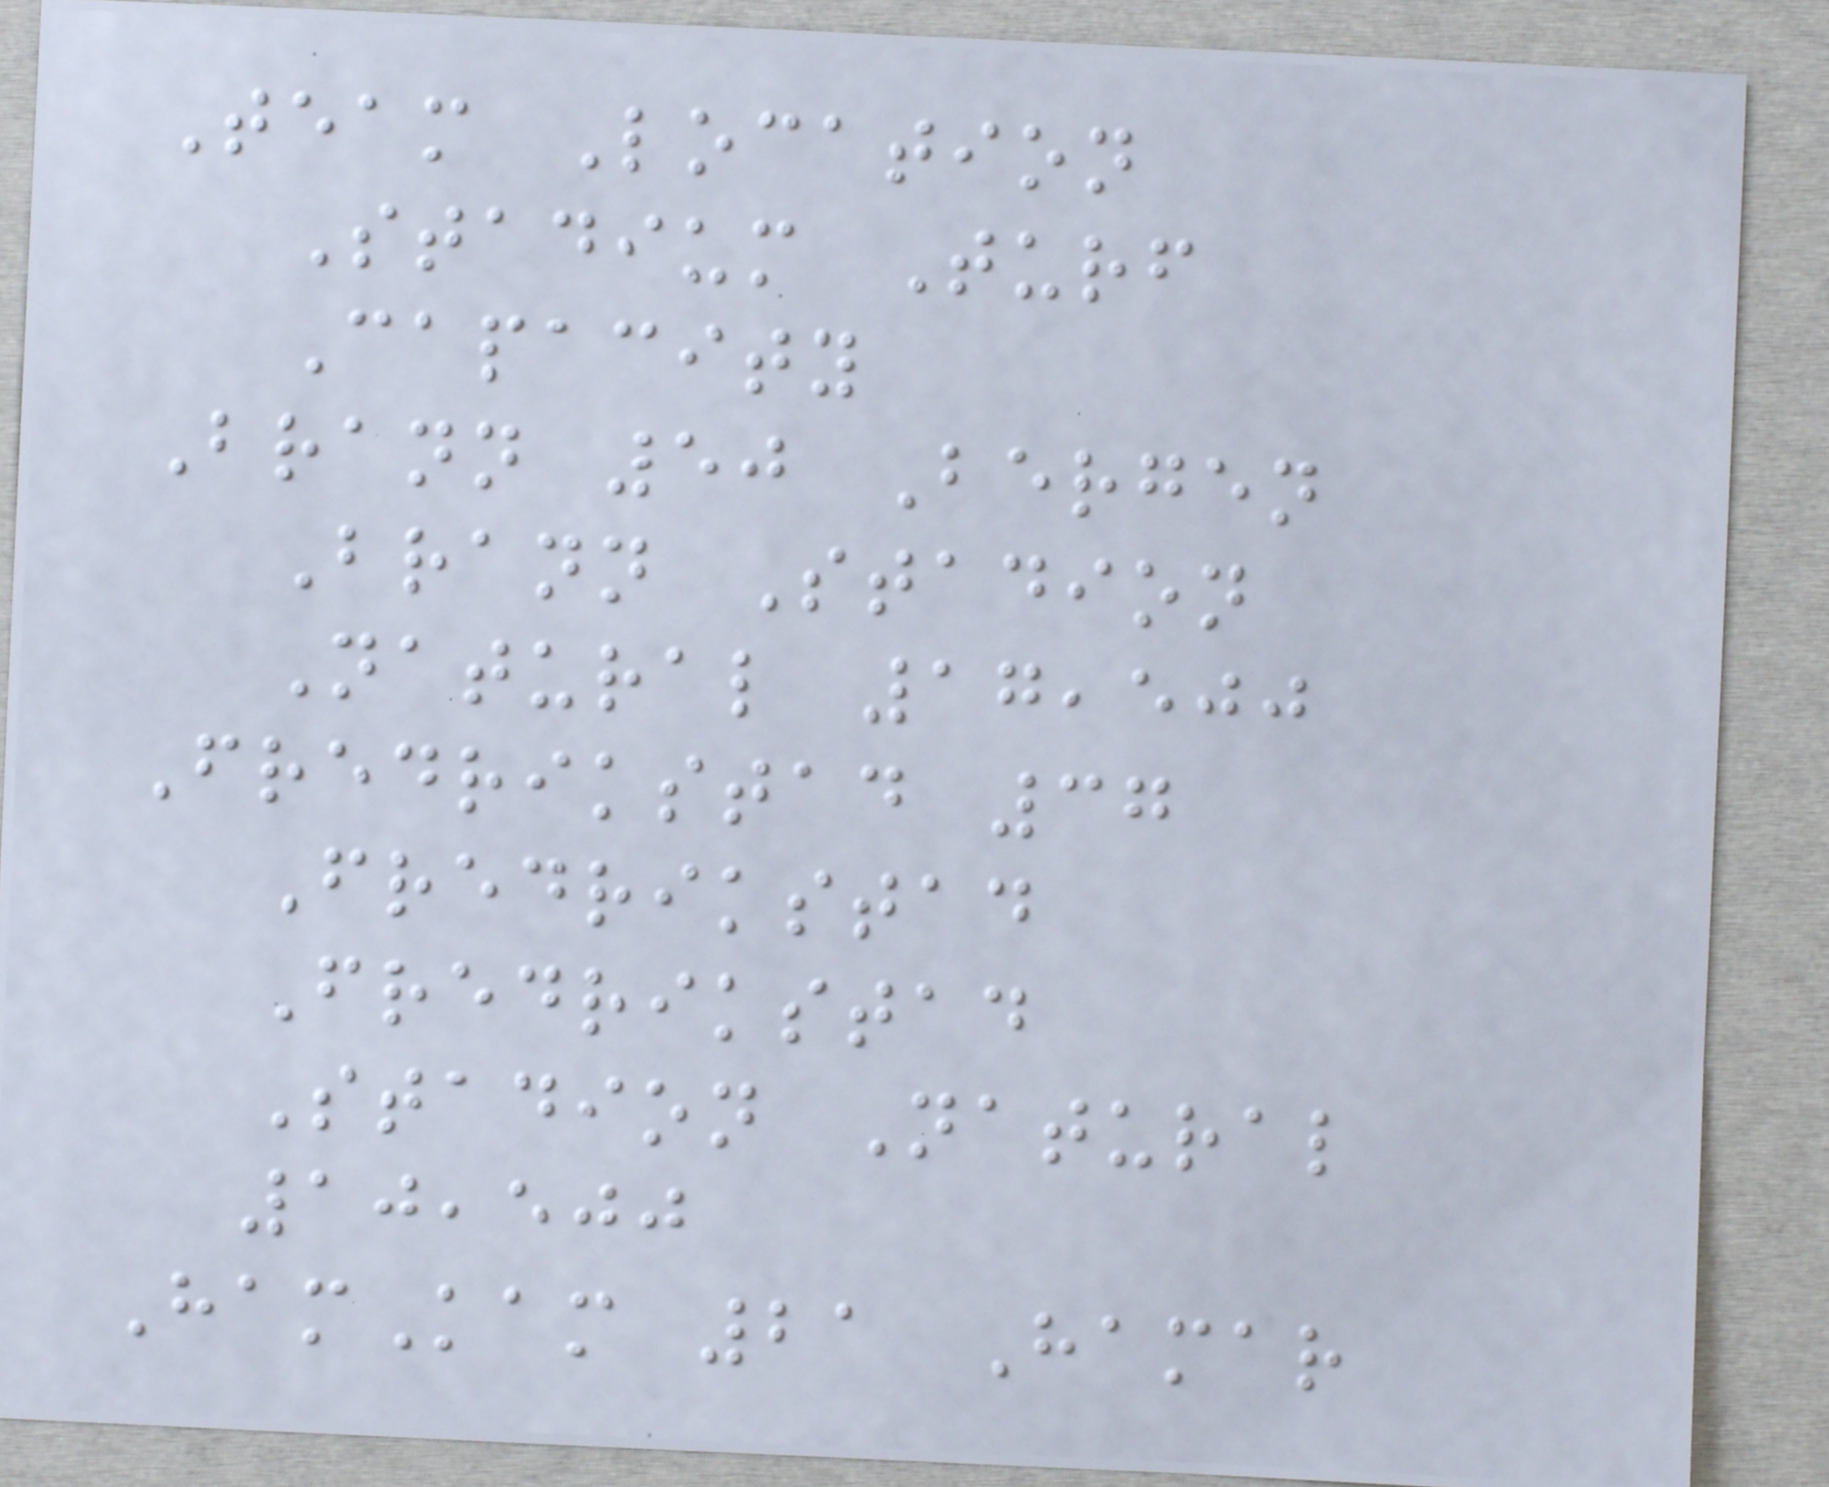Team Location
Stadium Turf
Capacity
Brann 50 Bergen
Brann Stadion
Natural 17,500
Fredrikstad 37
Fredrikstad
Fredrikstad
Stadion Natural
10,500
HamKam 21 Hamar
